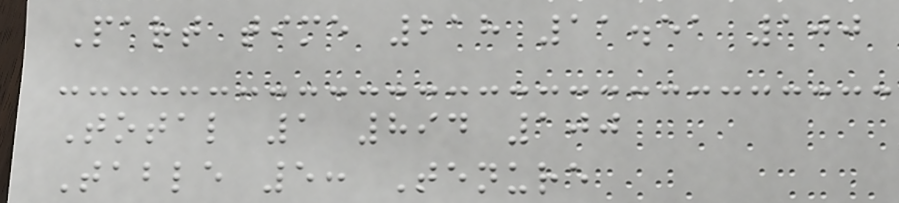Part time 218 11.51 100
Total 1 894 100
Table 5: Tenure
